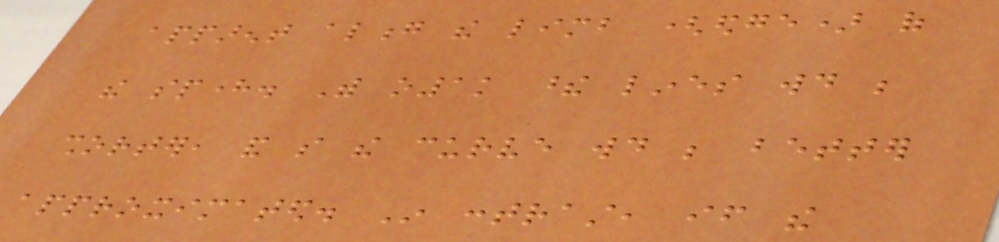apparent along the limb (edge) of
the sphere. With o1k these lines would be
shorter, and so the curve would be better
approximated. In contrast, if the
